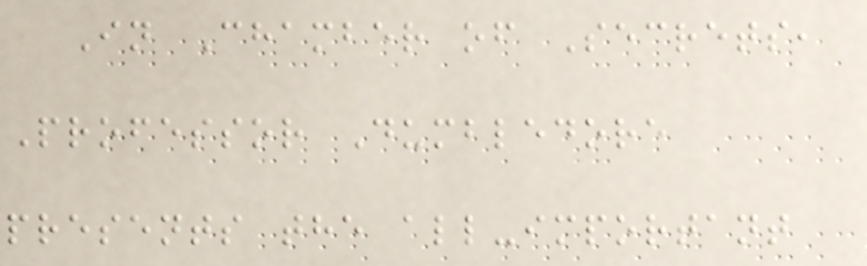In Chamber of Secrets,
Professor Dumbledore
presents the all-important
